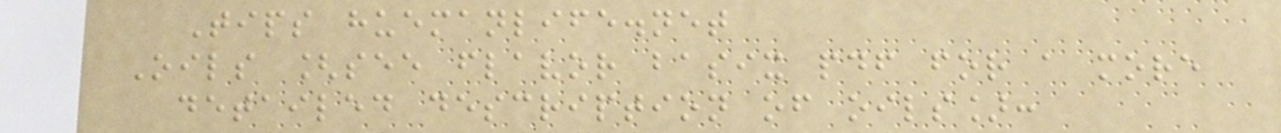Tips huemanlife.net
Oils [see flavor basix pdf for a more
detailed description of oils]:
